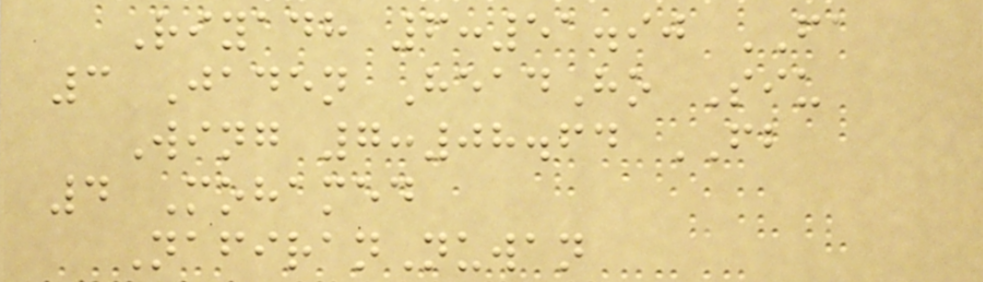Riyadh 6:51.90 FA
3 Jaden HeadHo Siu
Wing 7:08.64 FB
4 Mohamed
NafiranNuwan
